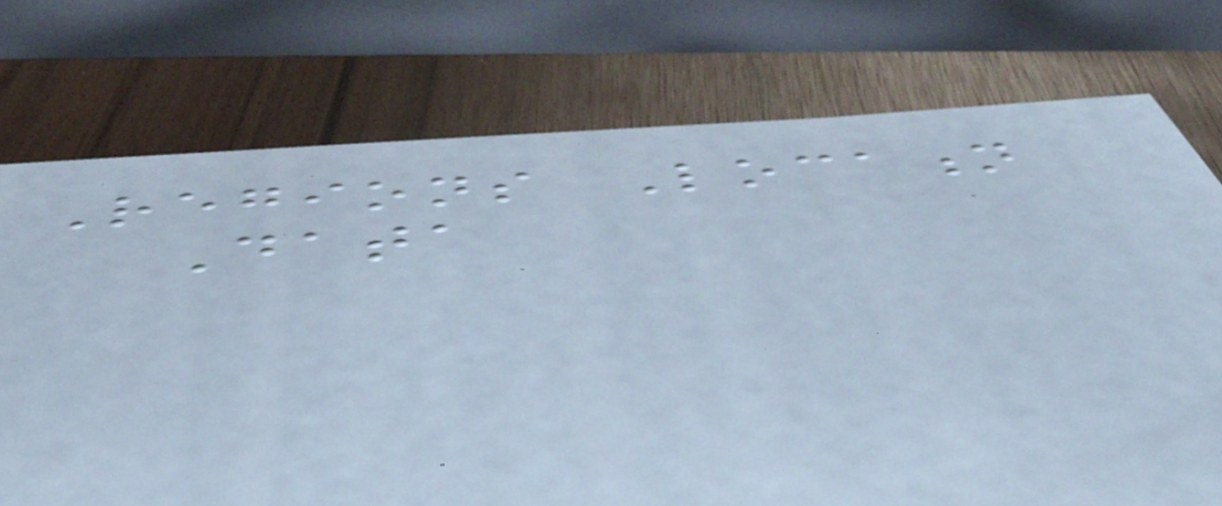Regions Location
Data
